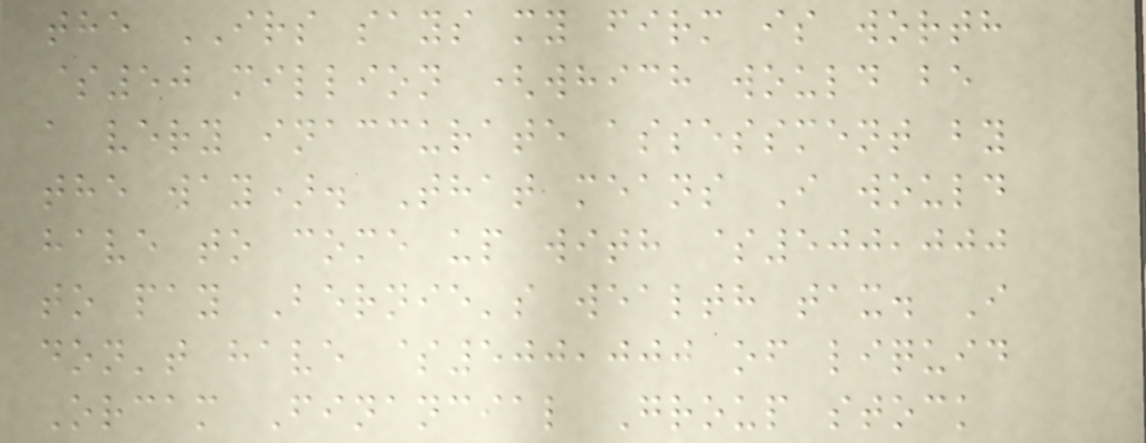the IRS says my firm is worth
$50 million (which would be
a very inaccurate assessment by
the way). That means I would
have to come up with $500,000
to pay Bernie's wealth tax. I
don't have $500,000 of liquid
Orcam Financial Group stock
